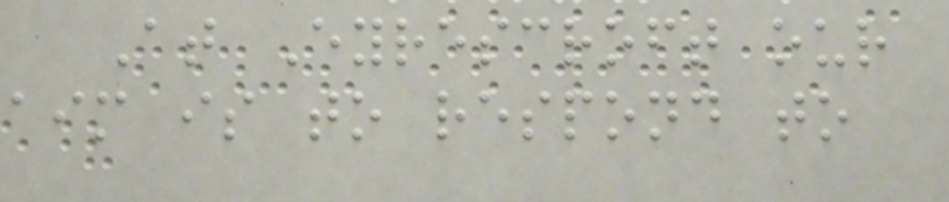At Eyrescroft our
aim is to respond to
